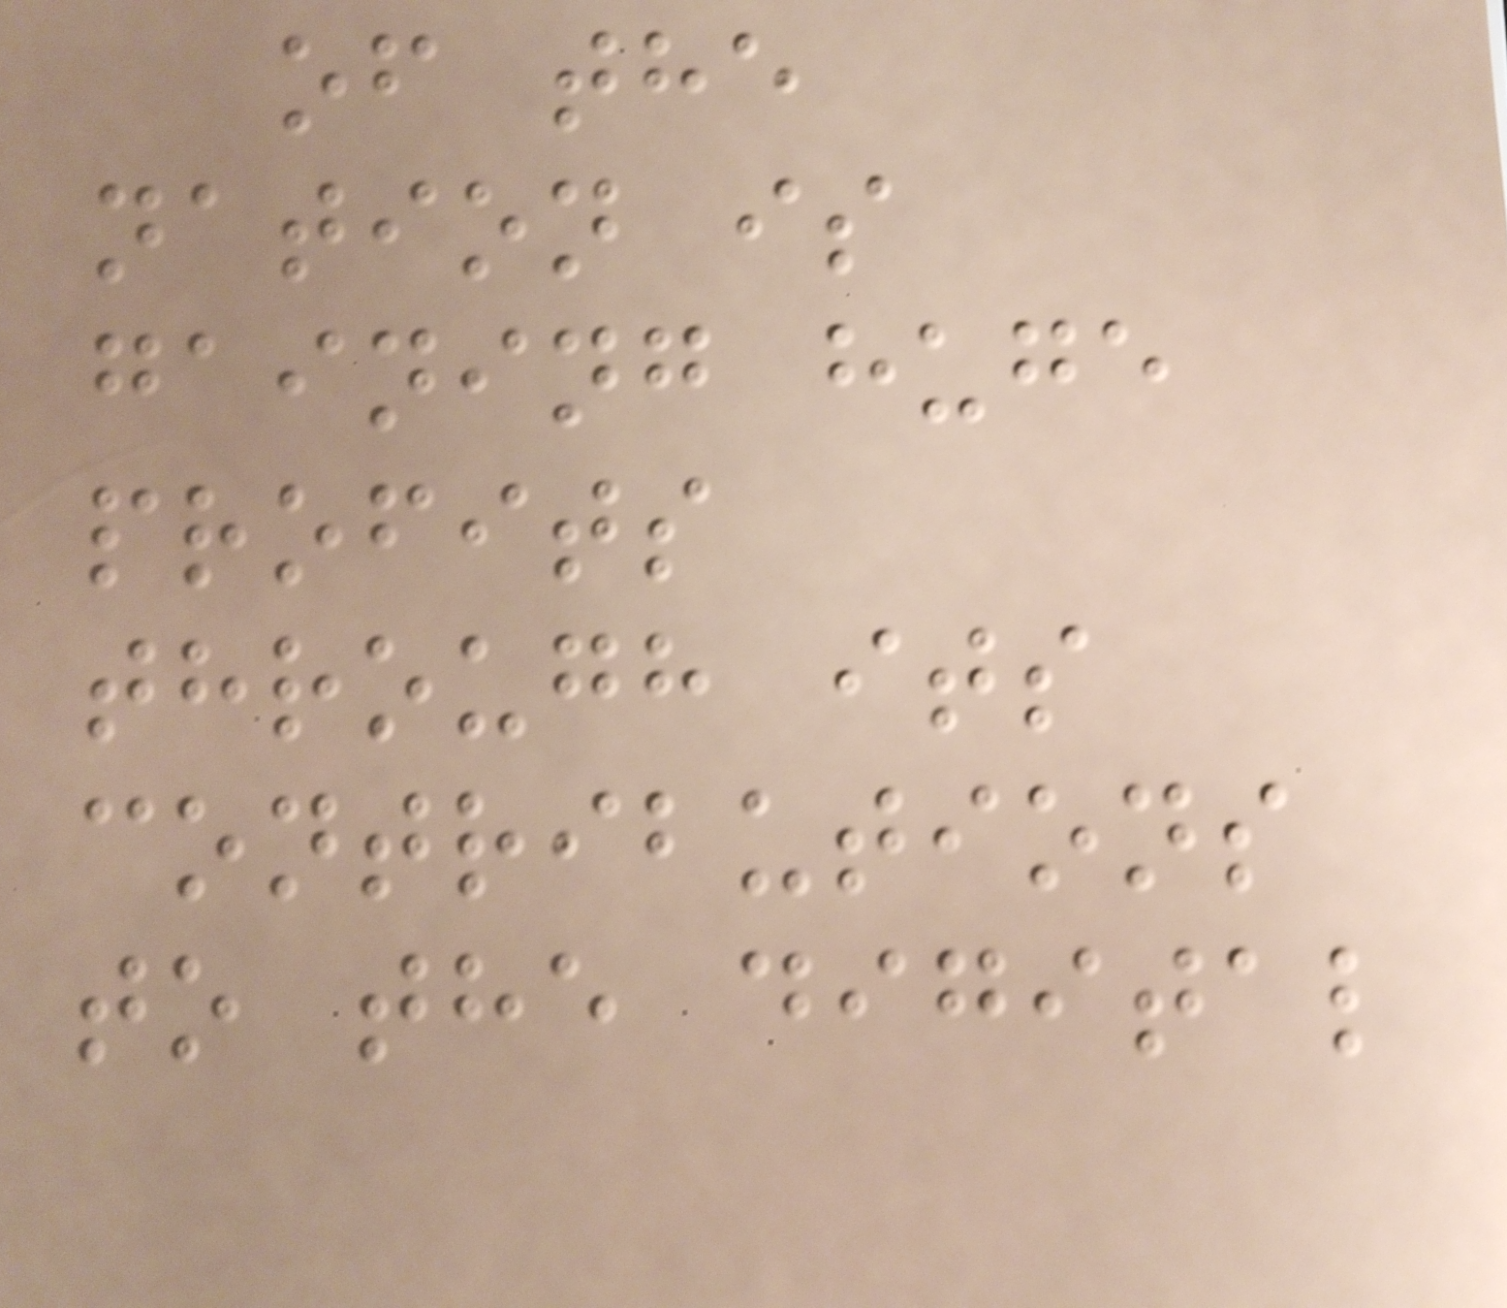of the
nation is
gaining huge
profits
through its
contributions
to the digital
